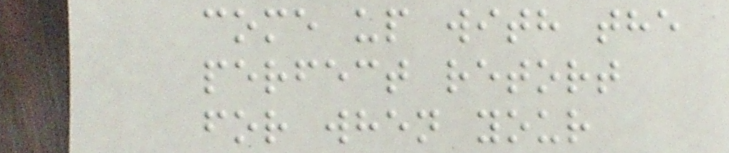come up with the
perfect retort
for when your
